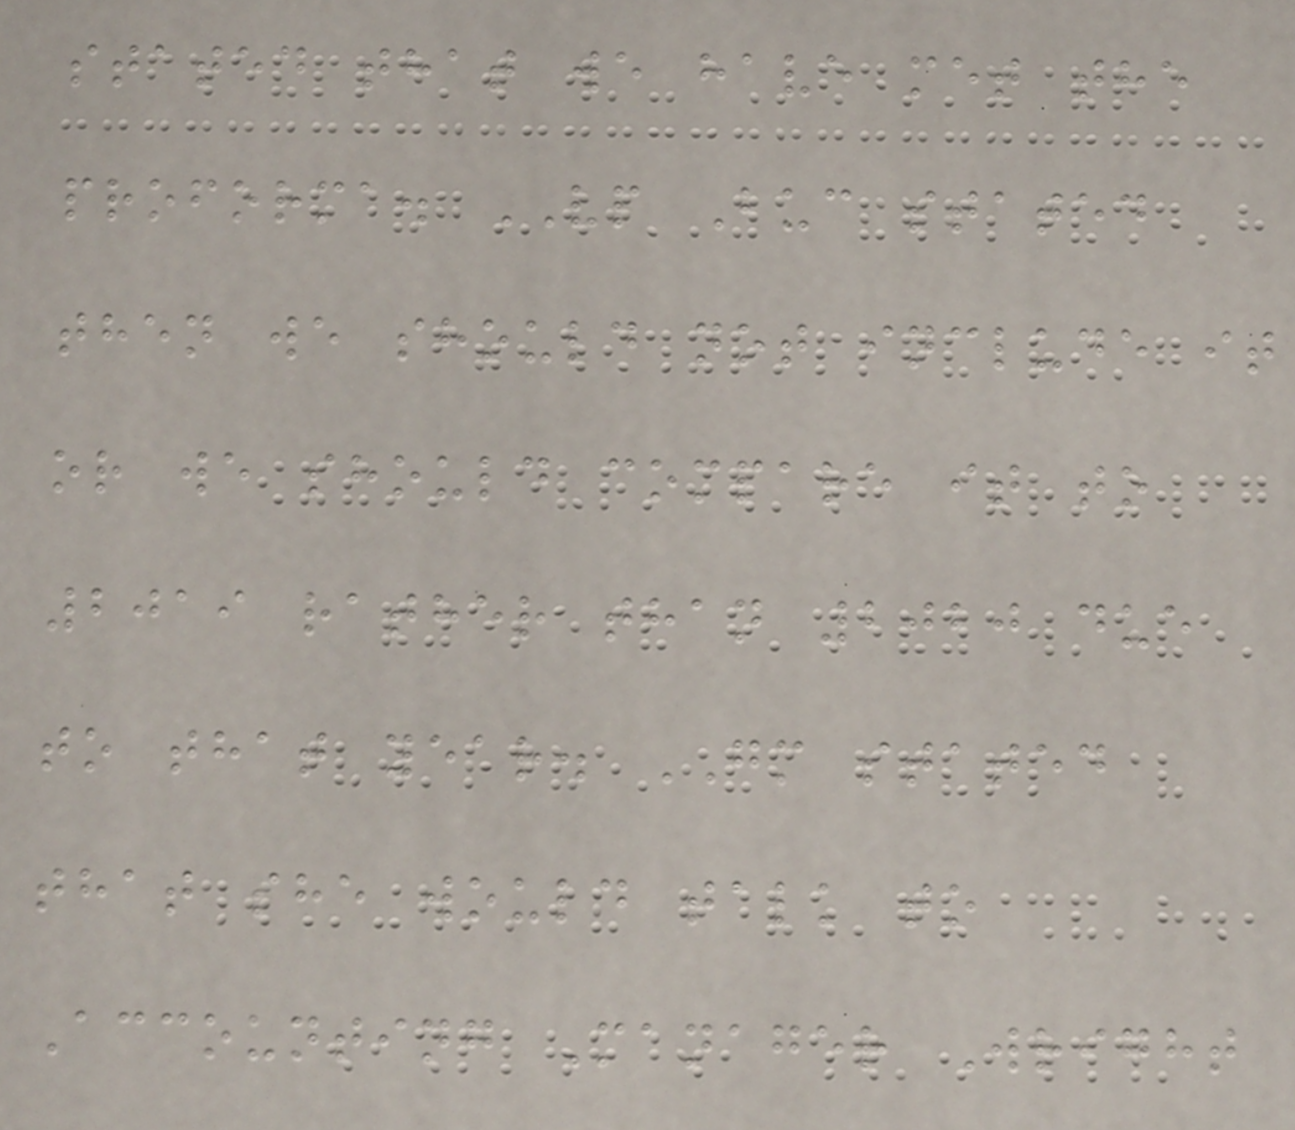stated that we have met the
proforma. VP Buc stated
then we should not include it
or we should compare it to
2019 rather than 2020 due
to that year. GM stated
that she would talk to
Accounting Manager Wright
